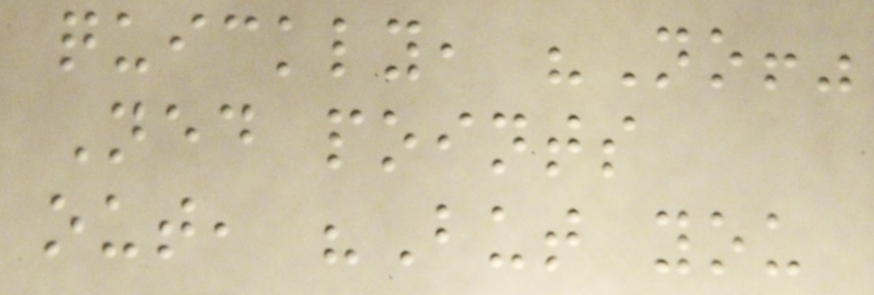quickly, "No!"
Ned points
out, "But you
